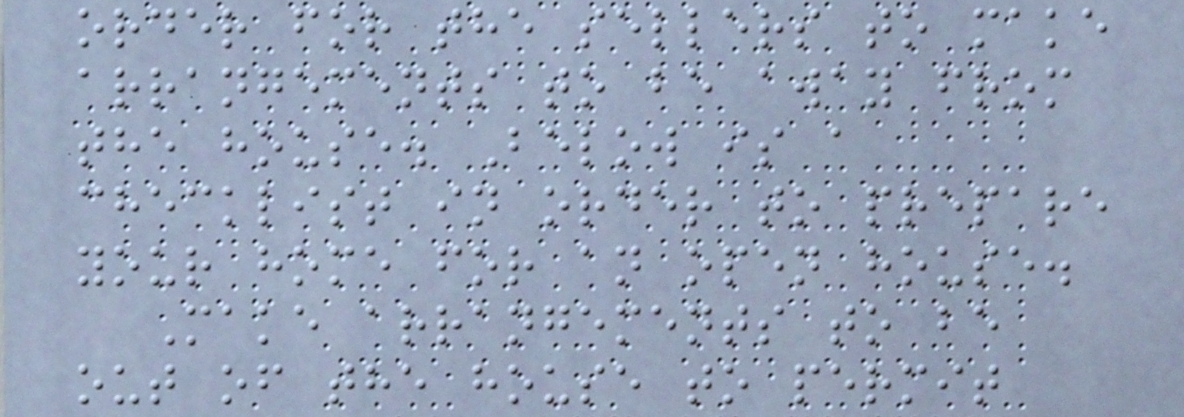order for the sellers to make
arrangements to be away from
the house. Below is a
checklist in order to prepare
your home for an open house.
Make arrangements to be
out of the house to permit
